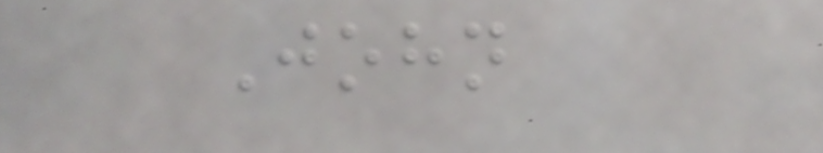John
